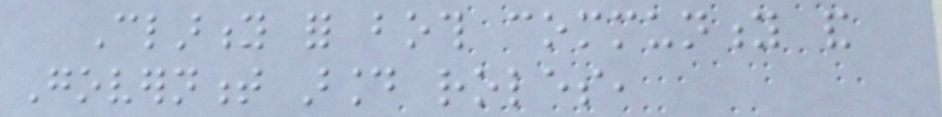Clarity for both community and
Government around roles,
